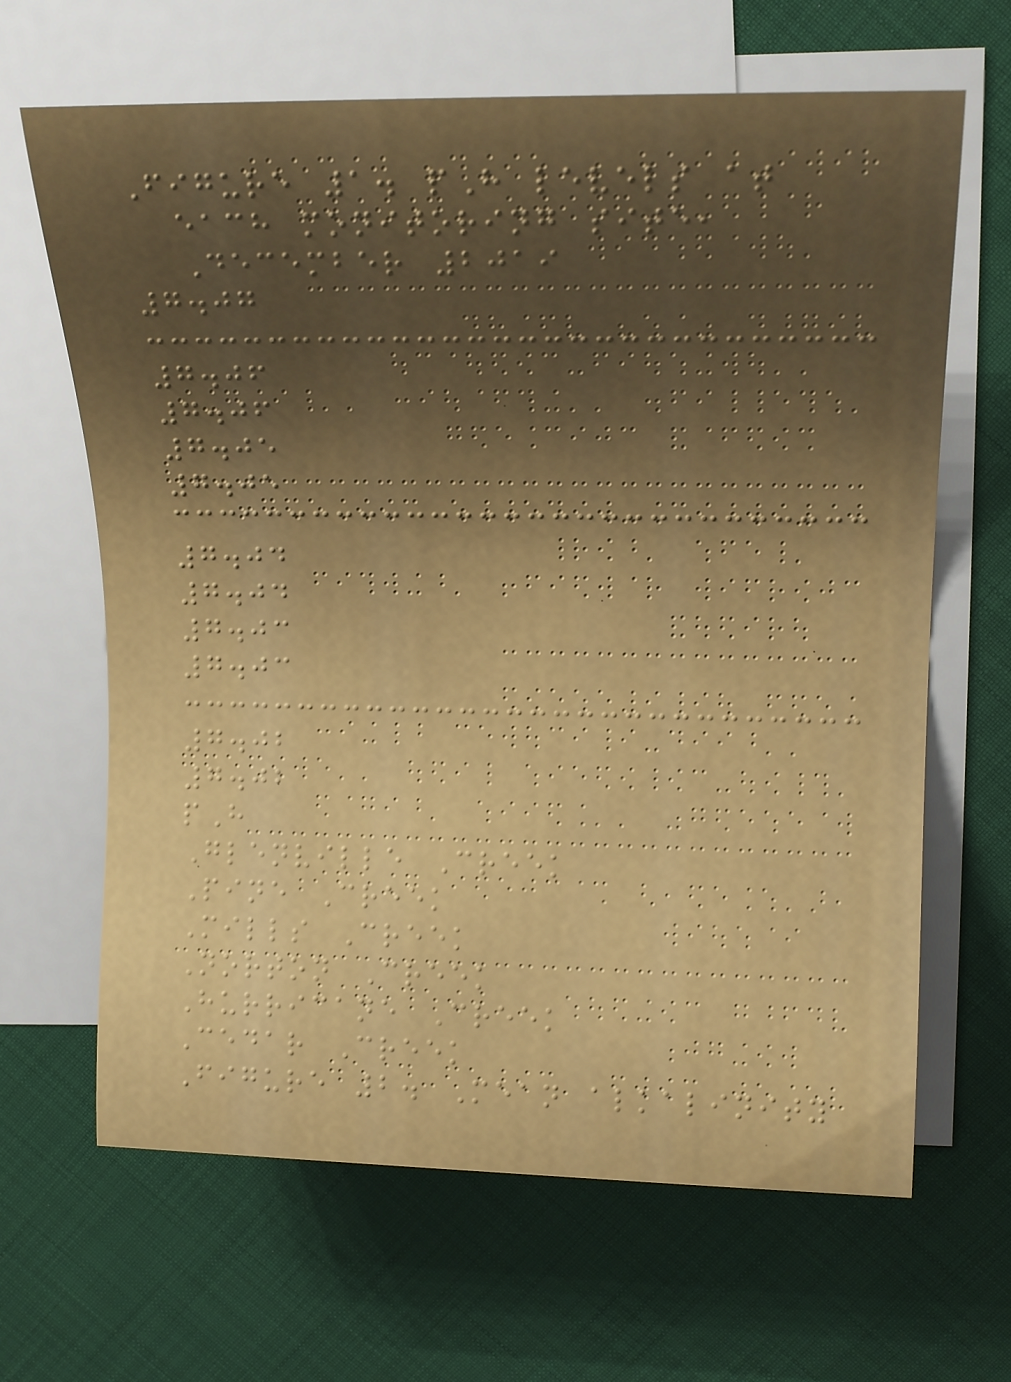Figure 1. pH levels at
each monitoring site,
December 2019
7.07
7.06
7.06
7.05
7.05
7.04
7.04
7.03
7.03
7.02
7.02
pH
Glenville Creek
Pine Creek
Mills Creek
Norton Creek
Hurricane Creek
Cedar Creek
Figure 2. Mean alkalinity
